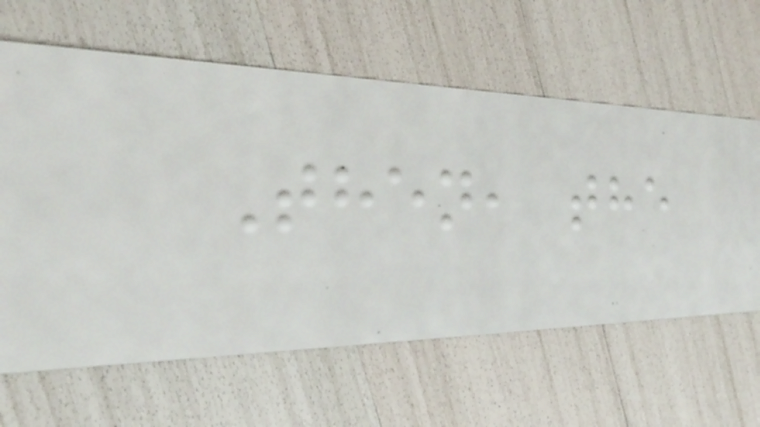Then, the
